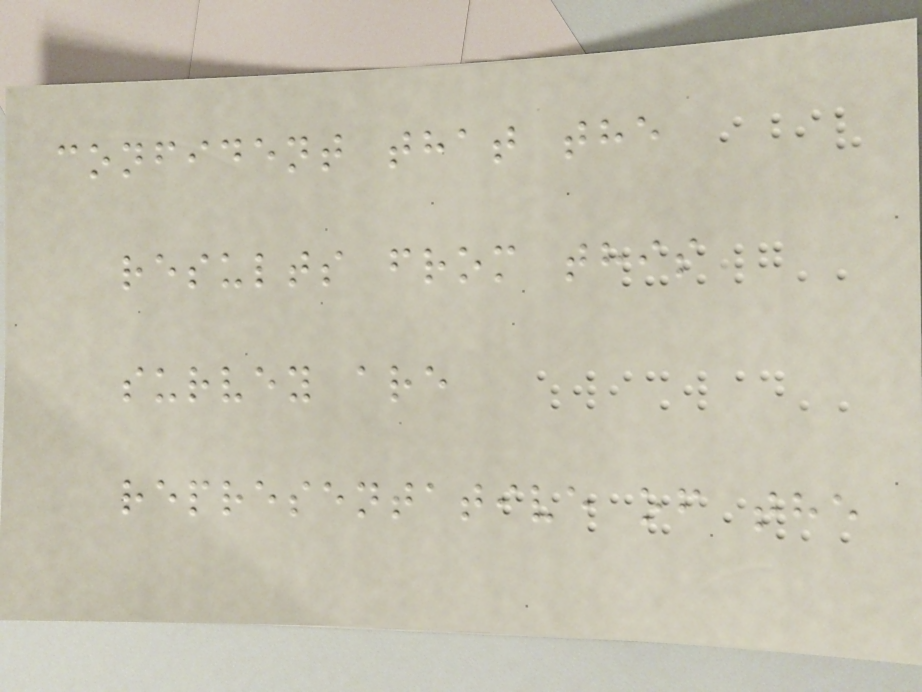confident that the
results from this
survey are
representative of the
